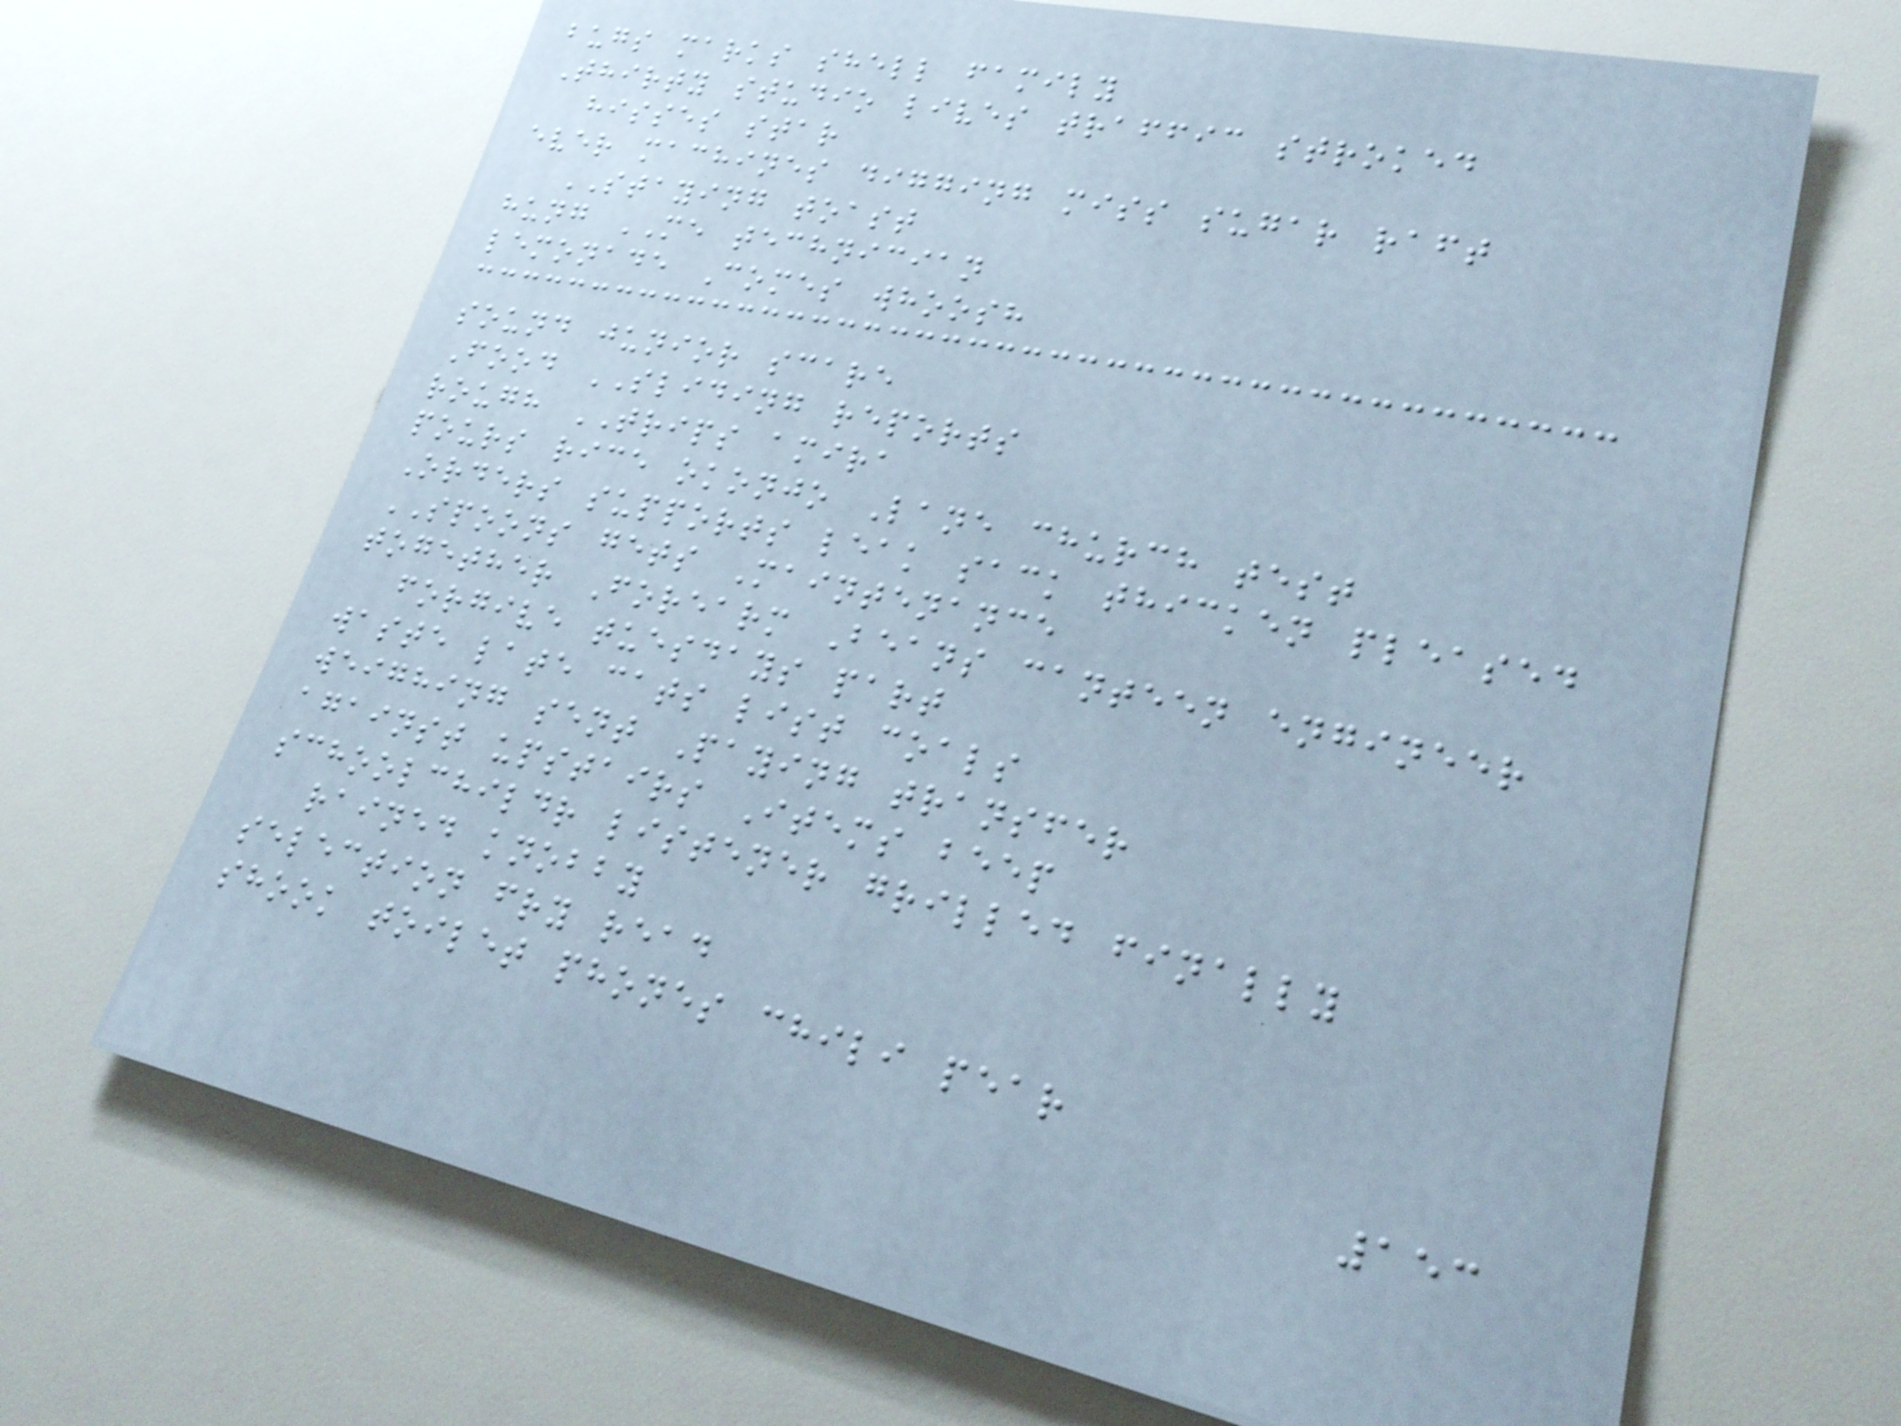bugs marks shell family
Thirty studio lives traffic stroked
hisses star
ever machines digging miss sugar raft
STAYING toast
hung ME technician
lemonade Comes whoosh
sound junior scare
Food SLIDING reports
rough TRIPS amira
pours rice okonjo Lane church test
Orders supports leak sack thicken pleased
SPOONS gets Maintenance
together Forearm Beans canteen engineer
forgive tuesdays part
waste late cats list coals
weighing sent Paying transfer
against upstairs Items beep
schoolchildr listener grilled finally
rained knobby
selection fry read
shook toilet phones chili pear
153
